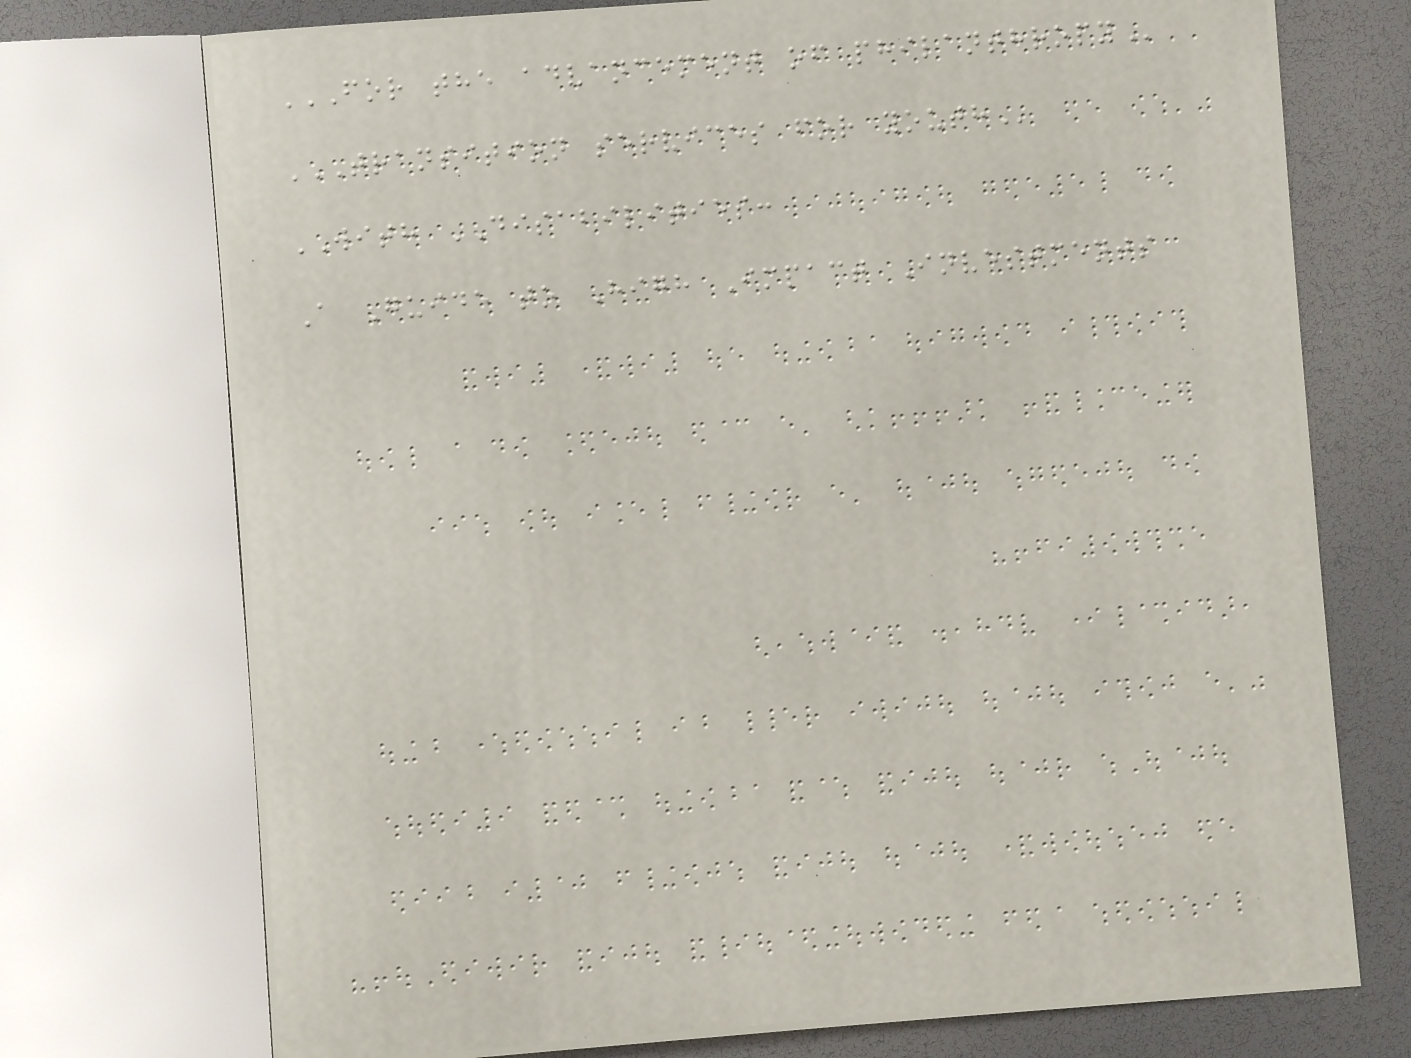FOR THE ADVANCEMENT OF PHILANTHROPY
TRANSITION SERVICES FOR YOUTH
WITH DISABILITIES:
A Guide to High Impact Investments
